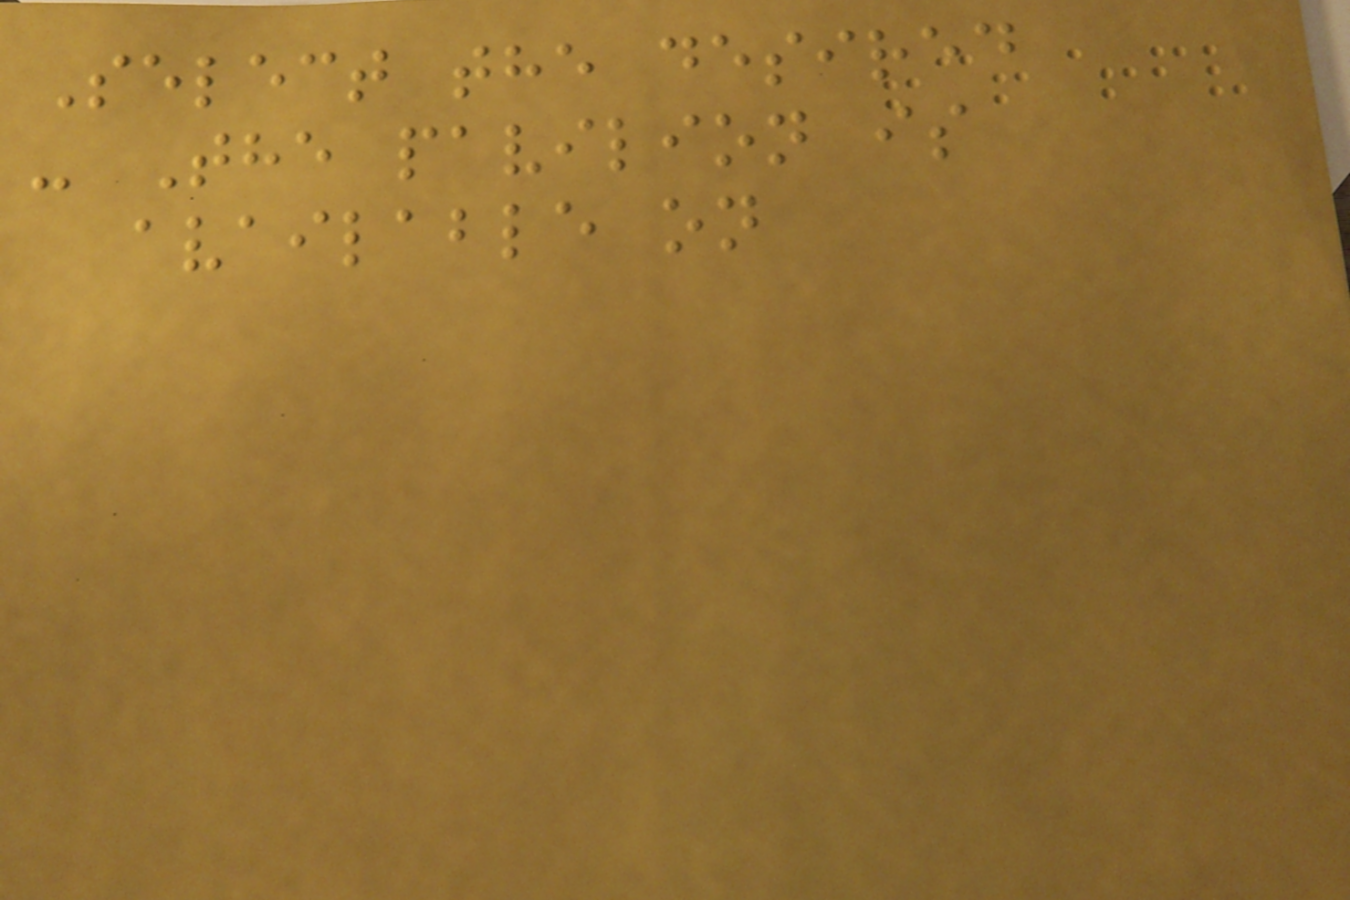Select the desired
- The pavilion is
available on
